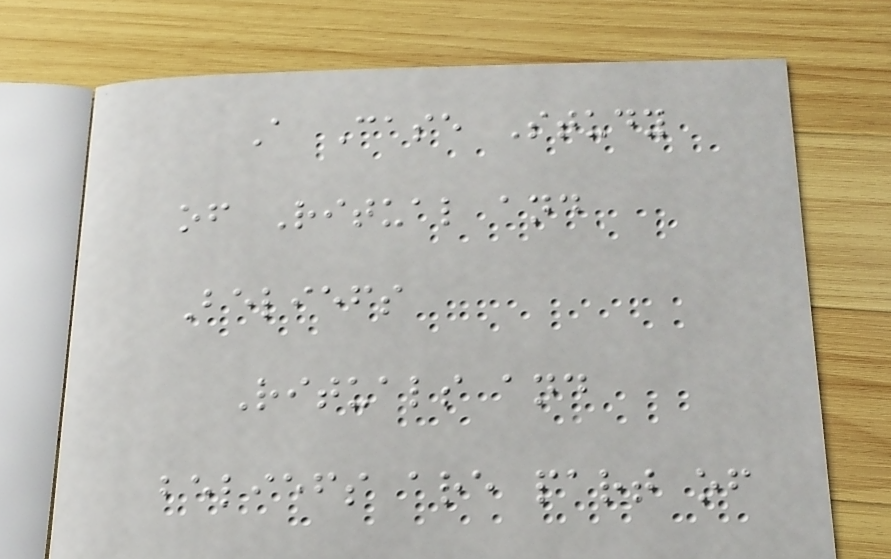A Case Study
of Ritual and
Beliefs
Rituals and
beliefs are part of
